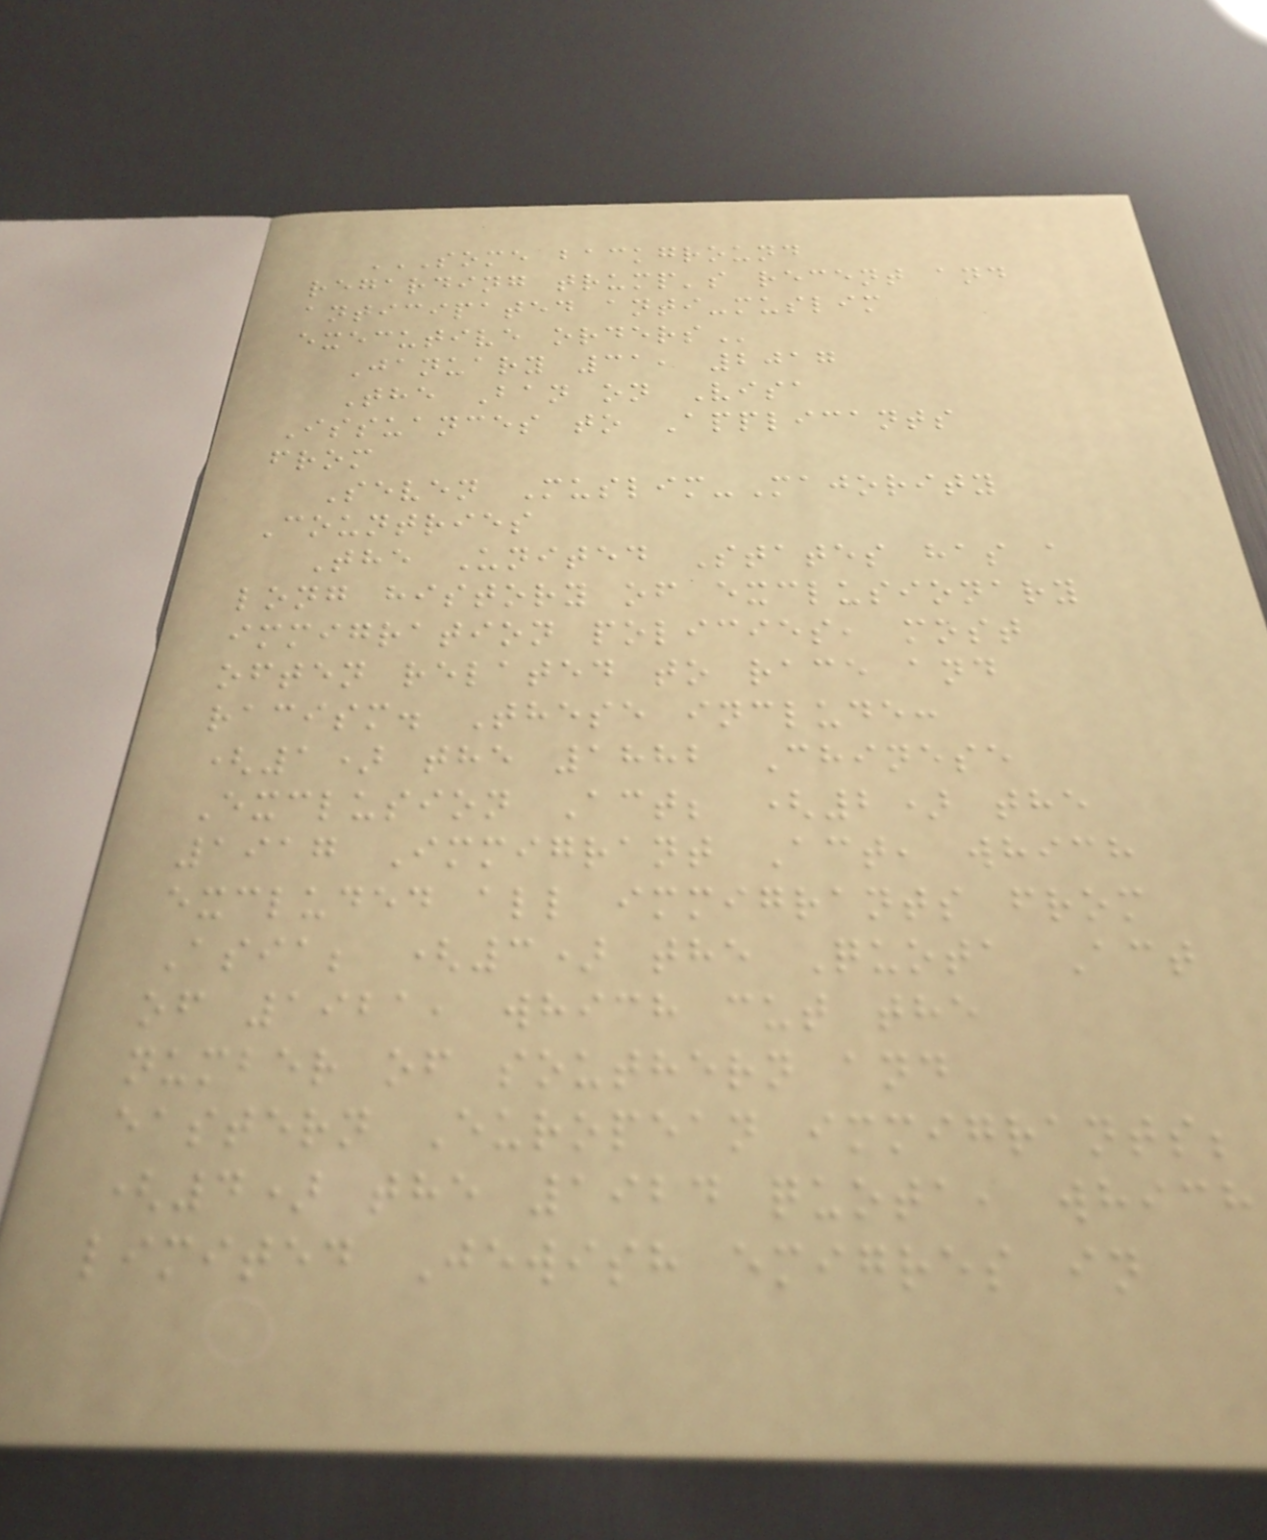SOME BACKGROUND
REGARDING TRUMP'S RECENT AND
ANTICIPATED ANTI-MUSLIM
EXECUTIVE ORDERS
January 31, 2017
The Ban on Visa
Issuances to Applicants
from
Seven Muslim-Majority
Countries
The United States has a
long history of exclusionary
immigration policies, most
often related to race and
racism. These include:
(1) the 1882 Chinese
Exclusion Act; (2) the
1917 Immigrant Act, which
excluded all immigrants from
Asia; (3) the Quota Act
of 1921, which cut the
number of southern and
eastern European immigrants;
(4) the 1924 quota, which
limited Jewish emigres in
